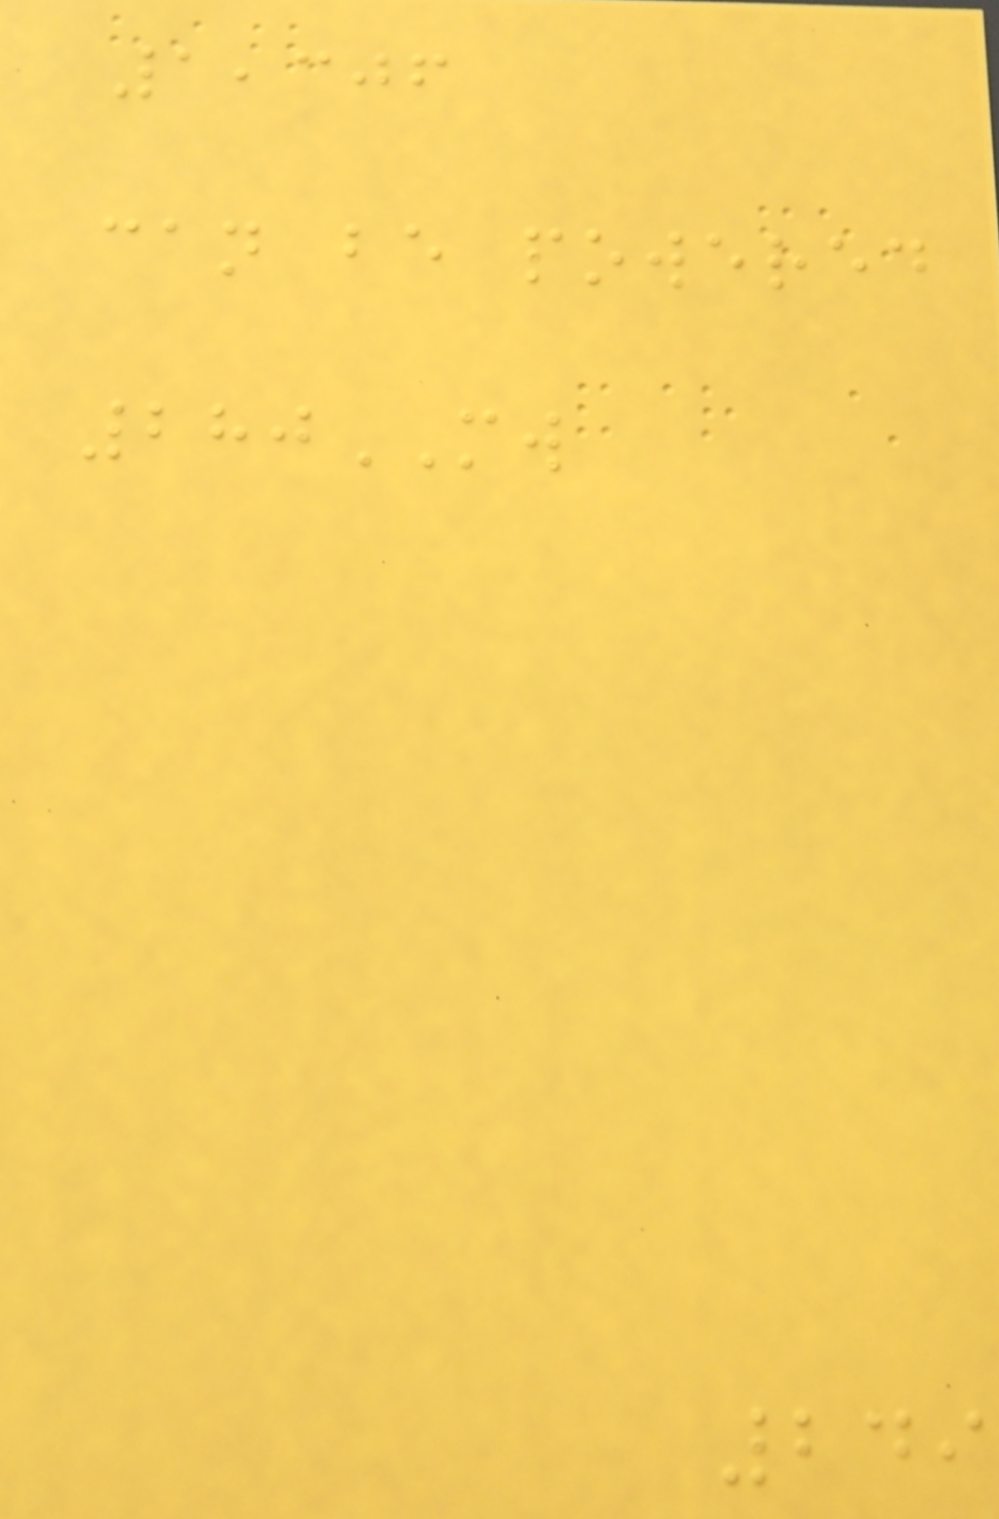1,306
can be powered
280MW
249
